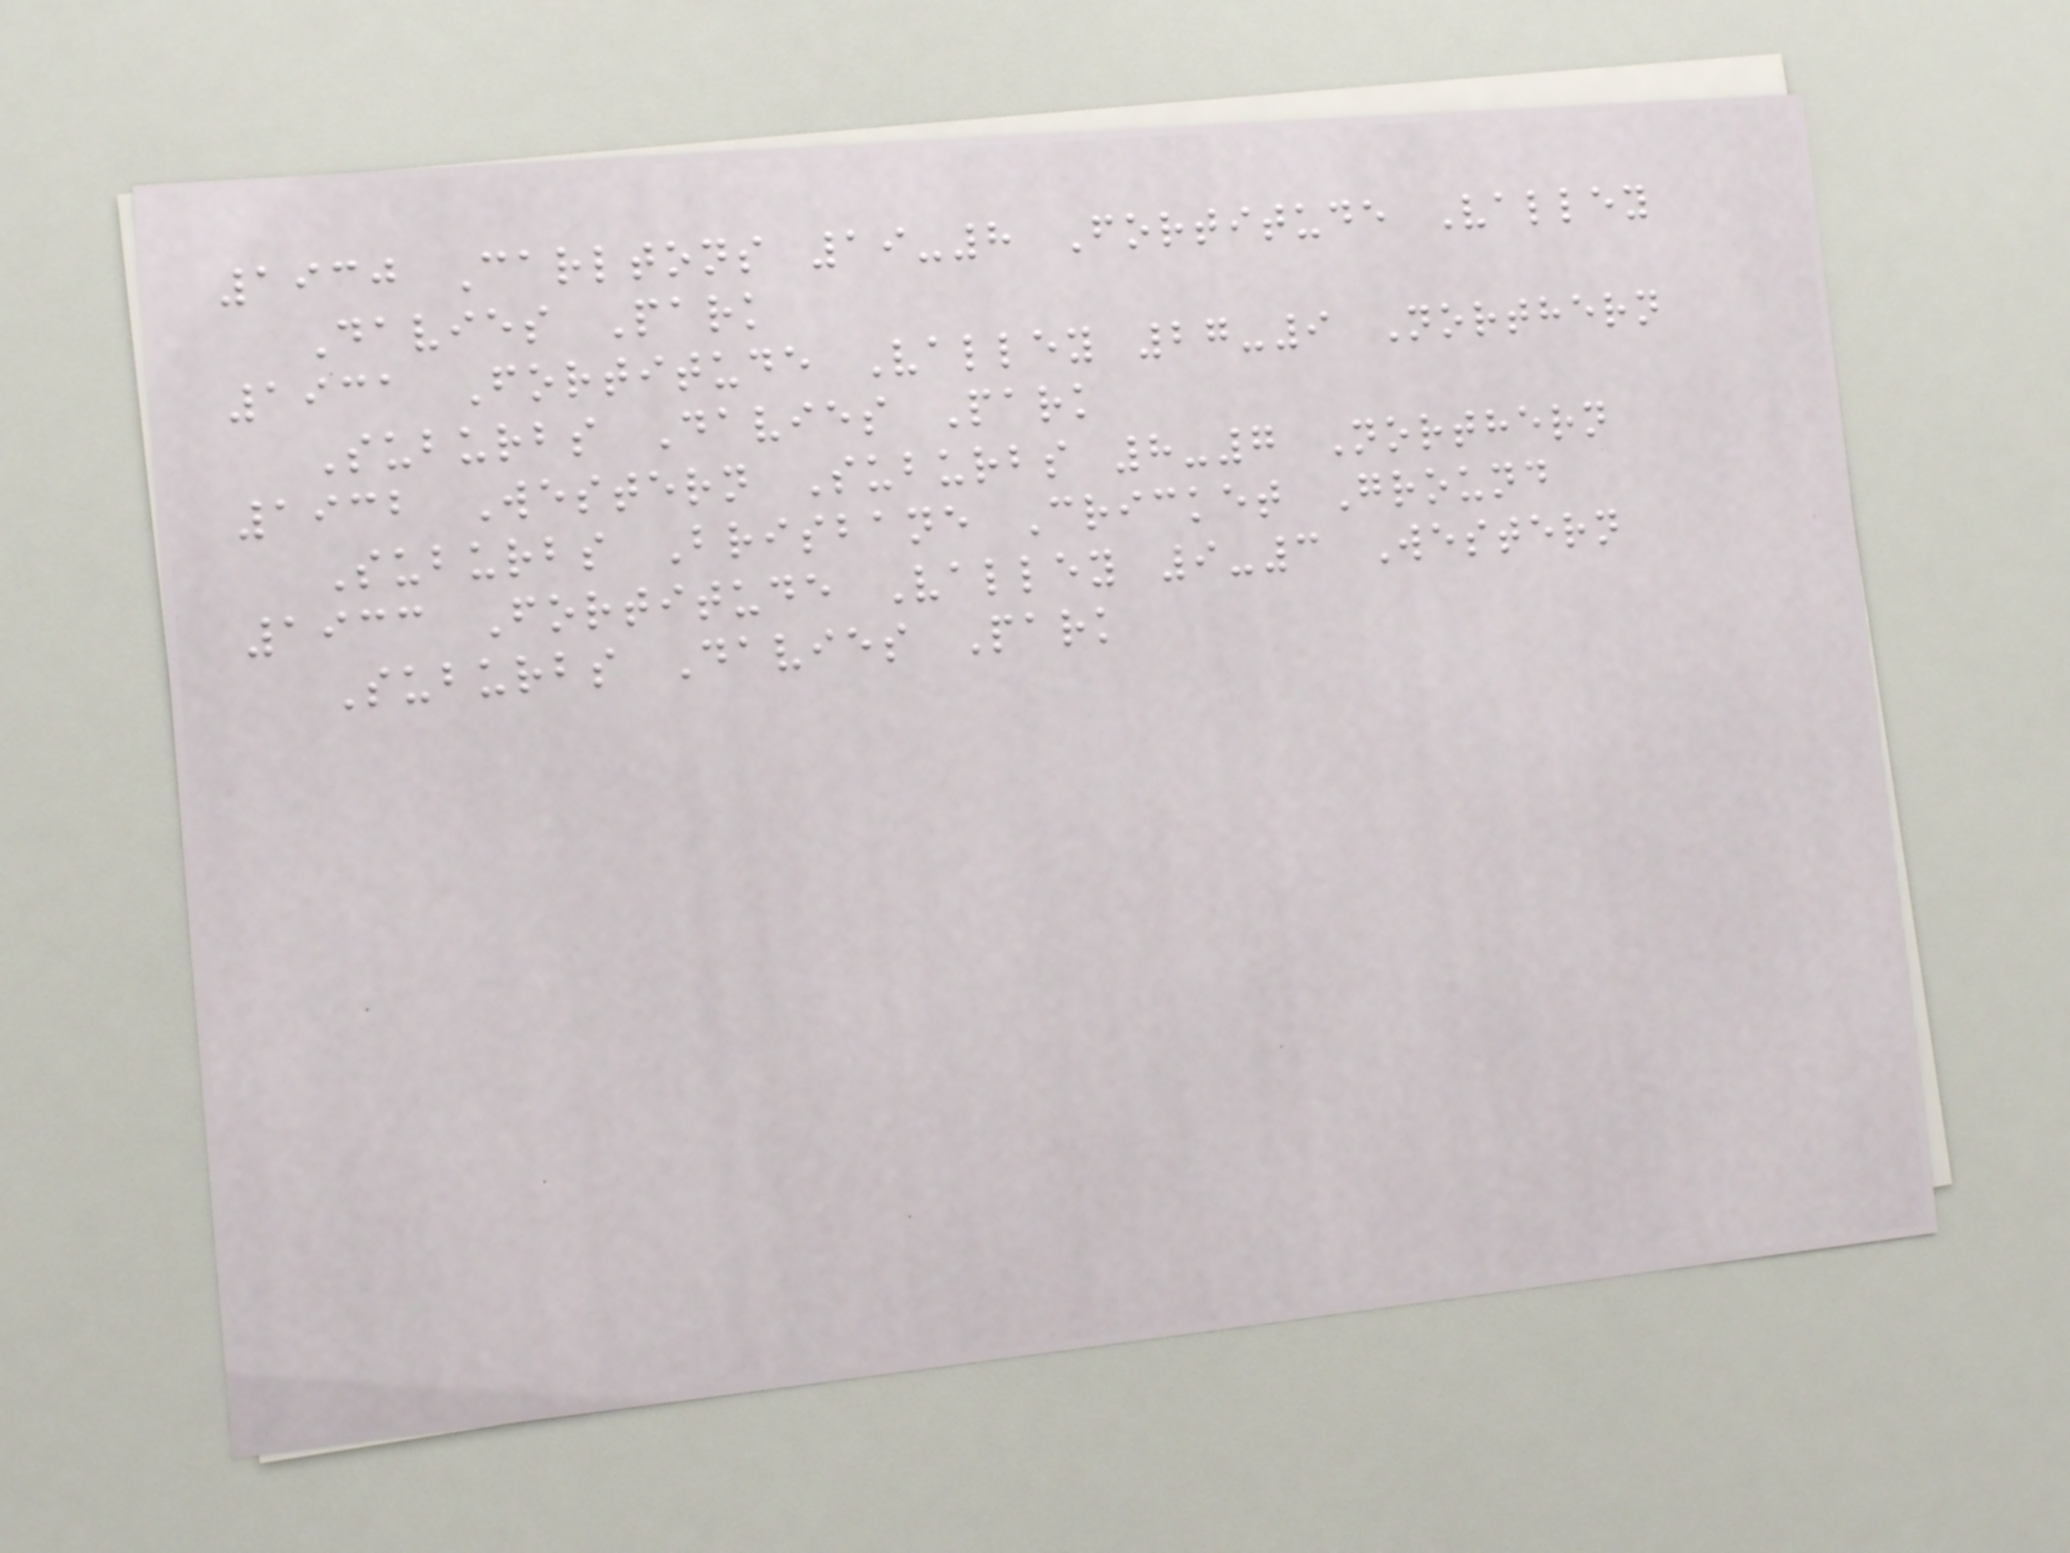1930 Carltons 19-8 Fortitude Valley
Davies Park
1931 Fortitude Valley 27-9 Northern
Suburbs Davies Park
1932 Western Suburbs 8-7 Northern
Suburbs Brisbane Cricket Ground
1933 Fortitude Valley 9-3 Western
Suburbs Davies Park
